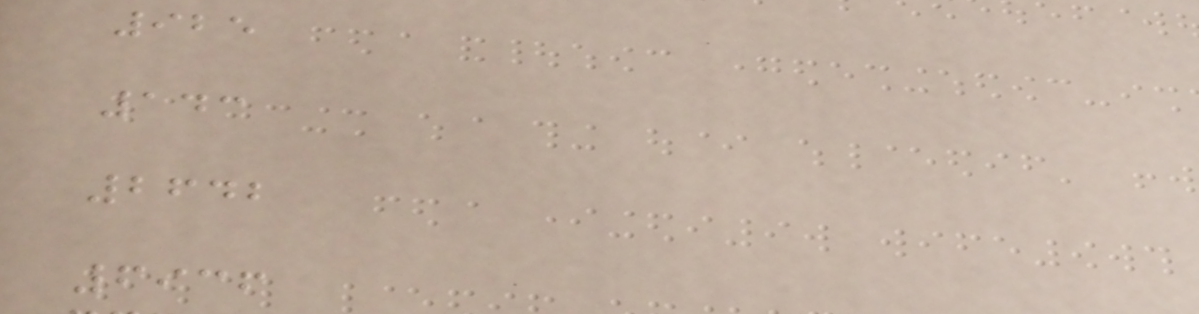925
143
2642
6936
